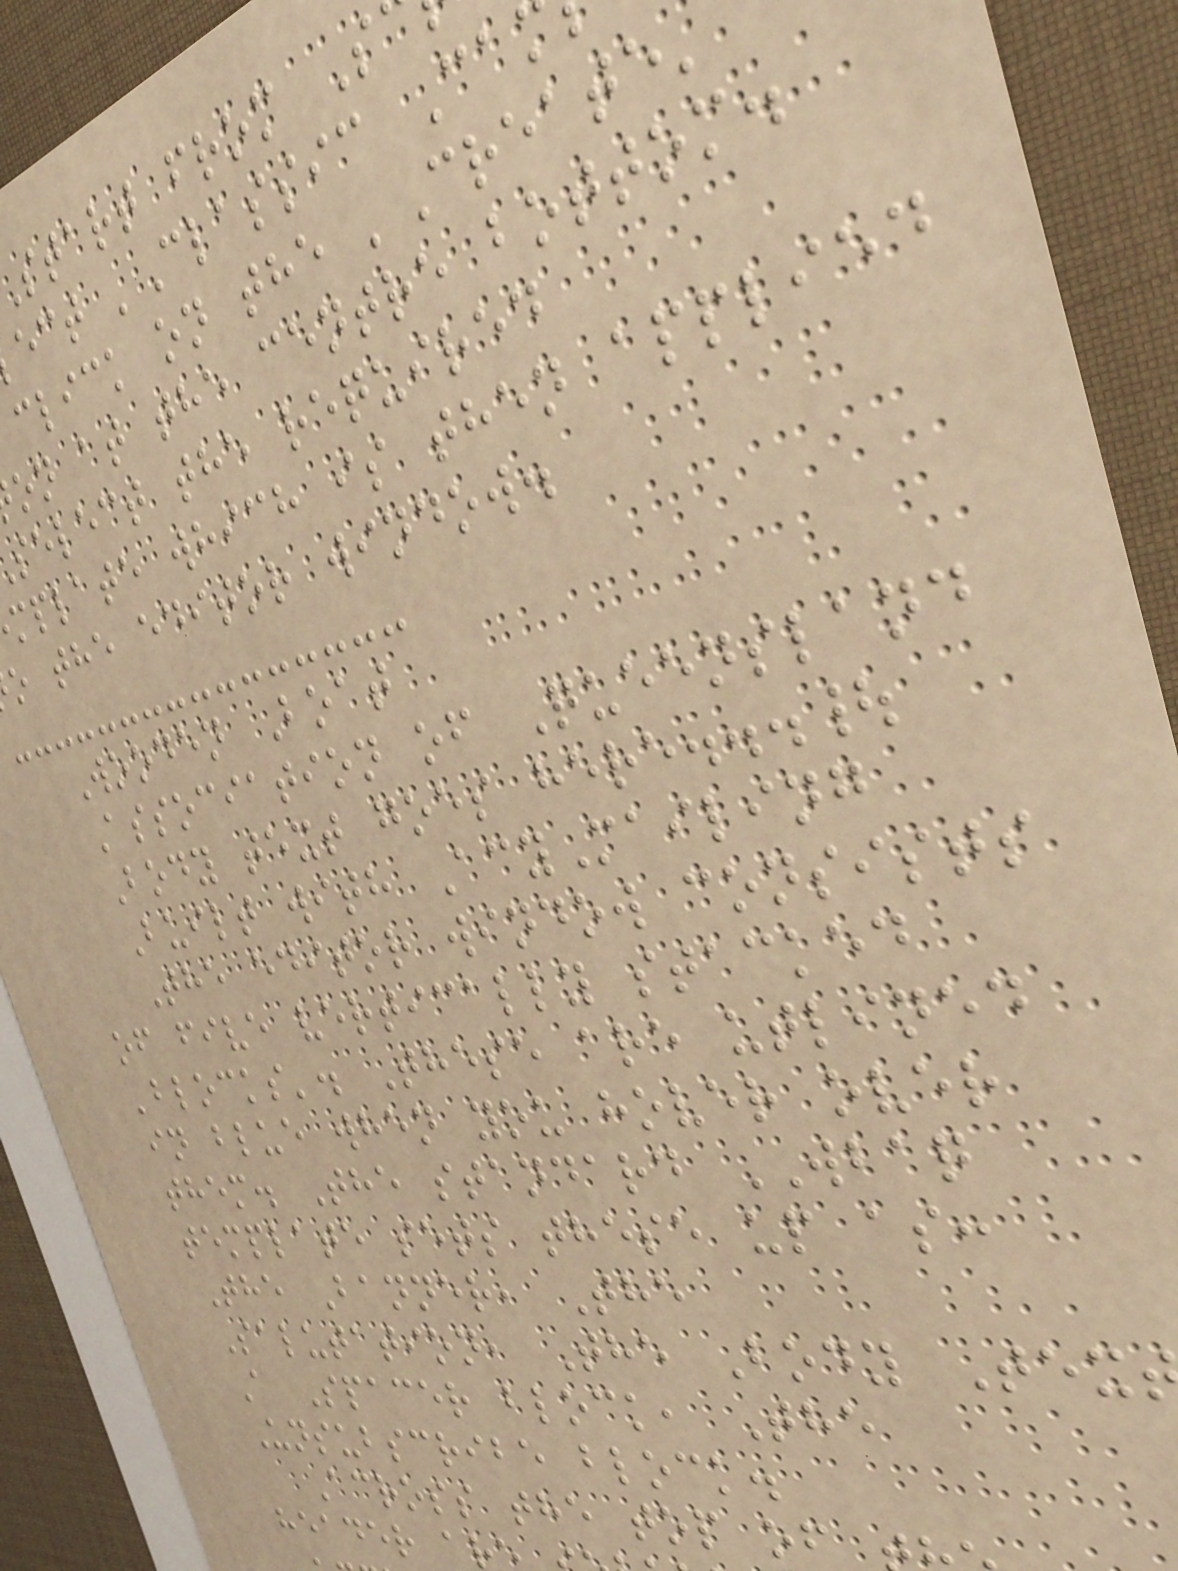start from S
ect 'Classic Ca
click on the 'Create'
on at the centre bottom.
select the required
mplate which is then applied
o the editor window.
Wooden Boat
Association of Queensland
Body text goes here...|
Built with AcyMailing
The editor window consists
of five vertically stacked
'blocks'. These are utlined
in blue when you hover over
them. The standard WBAQ
template sets these up as:
The Banner, The
Salutation, The Body Tex
A Spacer block, The
Unsubscribe block.
Across the top of
header ar
